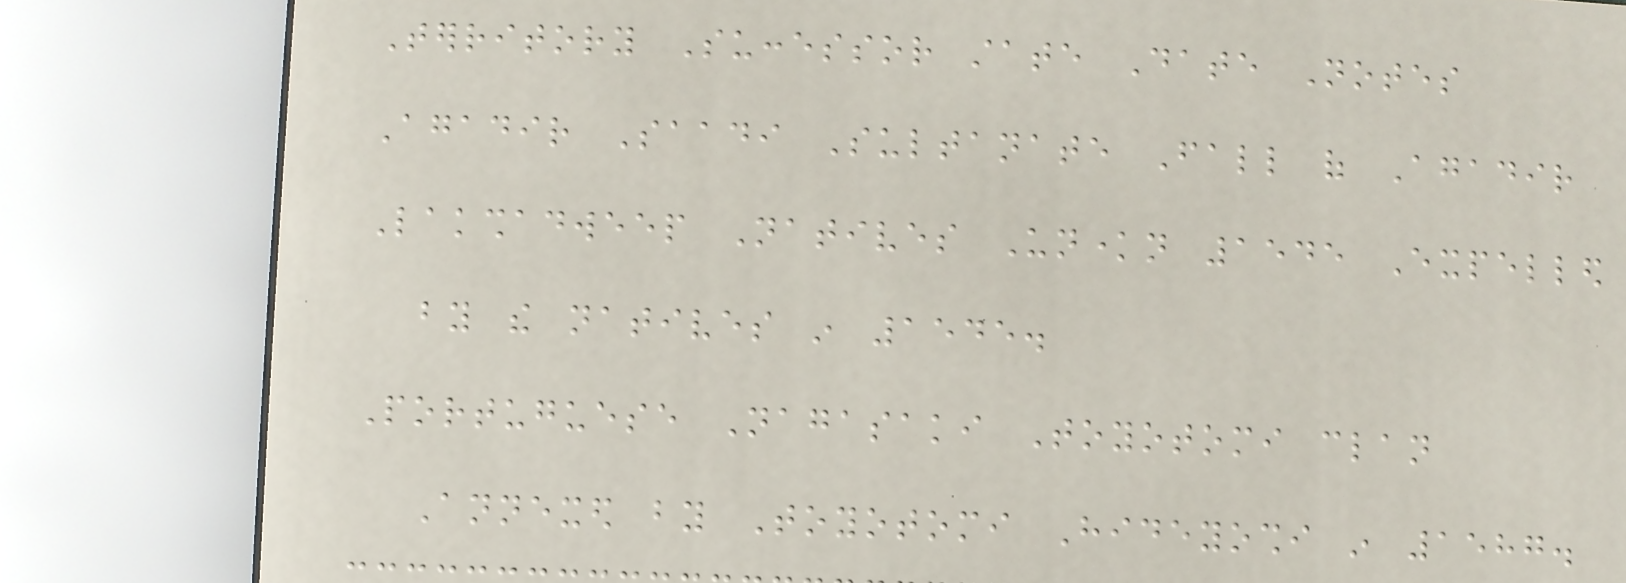Territory Successor state Date Notes
Agadir Saadi Sultanate Fall of Agadir
Lakshadweep Natives Unknown 1545 Expelled
by the natives in 1545.
Portuguese Nagasaki Toyotomi clan
Annexed by Toyotomi Hideyoshi in 1587.
